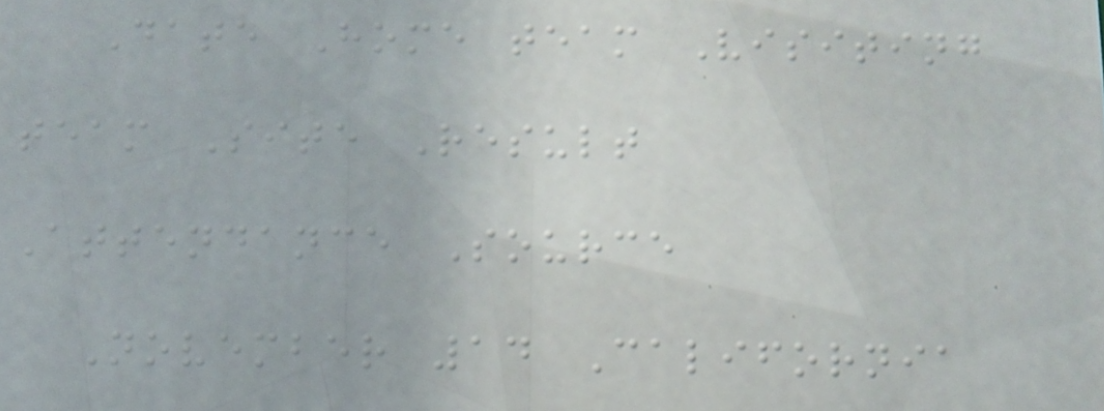Date Home team Visiting
team Site Result
Attendance Source
November 14 California
